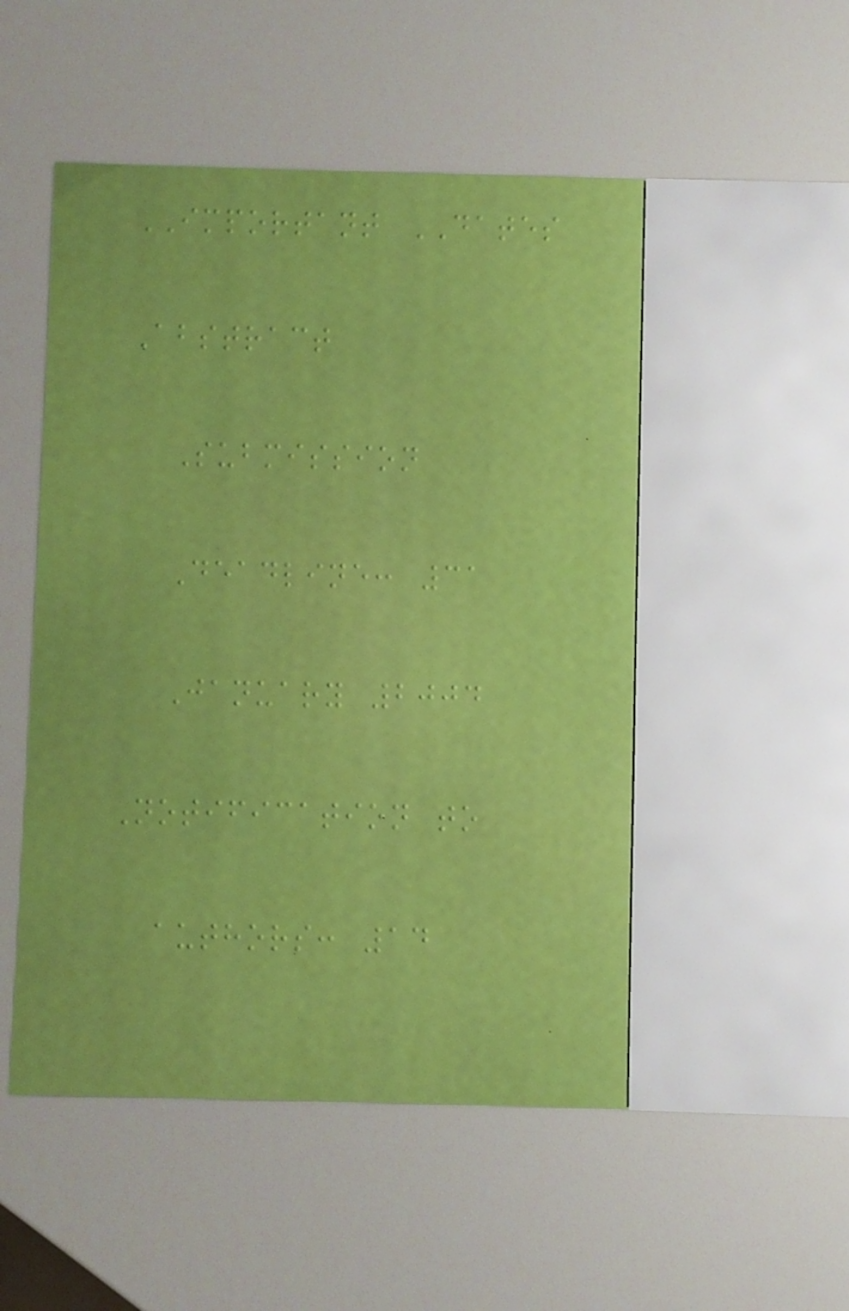IMPORTANT DATES
Abstract
Submission
Deadline: 31
January 2004
Notification to
authors: 14
